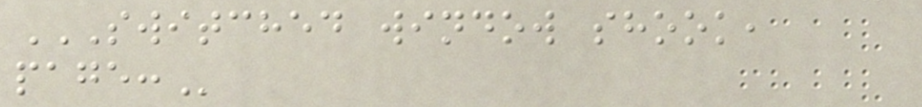SWITCHED WINDOW SHOOK,
PAGE:
